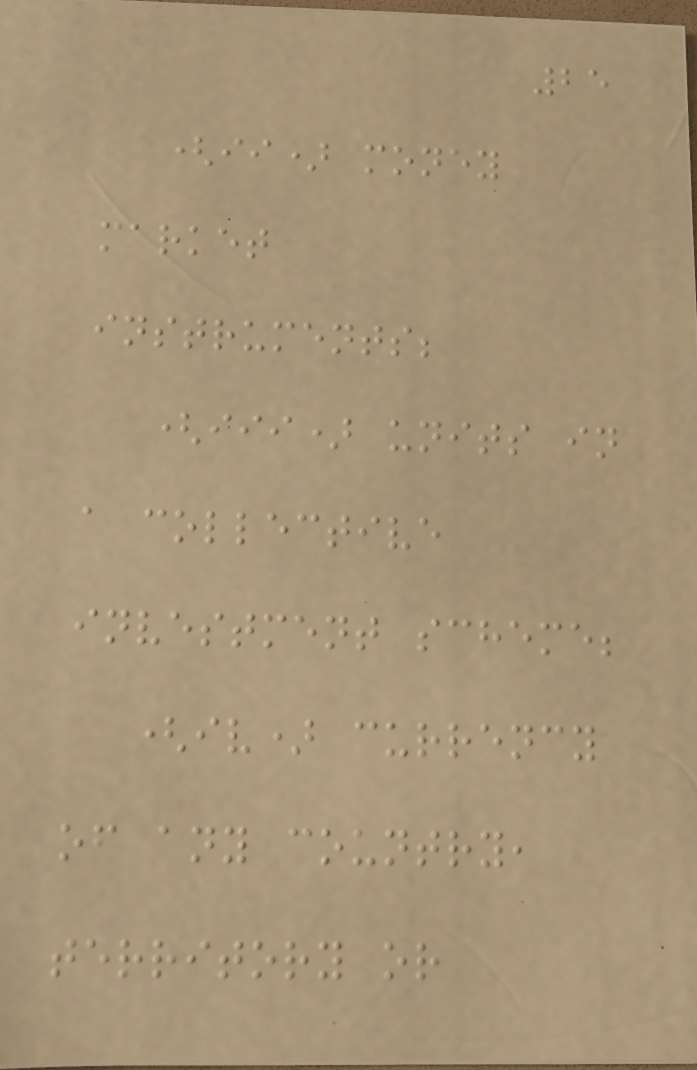25
(ii) money
market
instruments;
(iii) units in
a collective
investment scheme;
(iv) currency
of any country,
territory or
